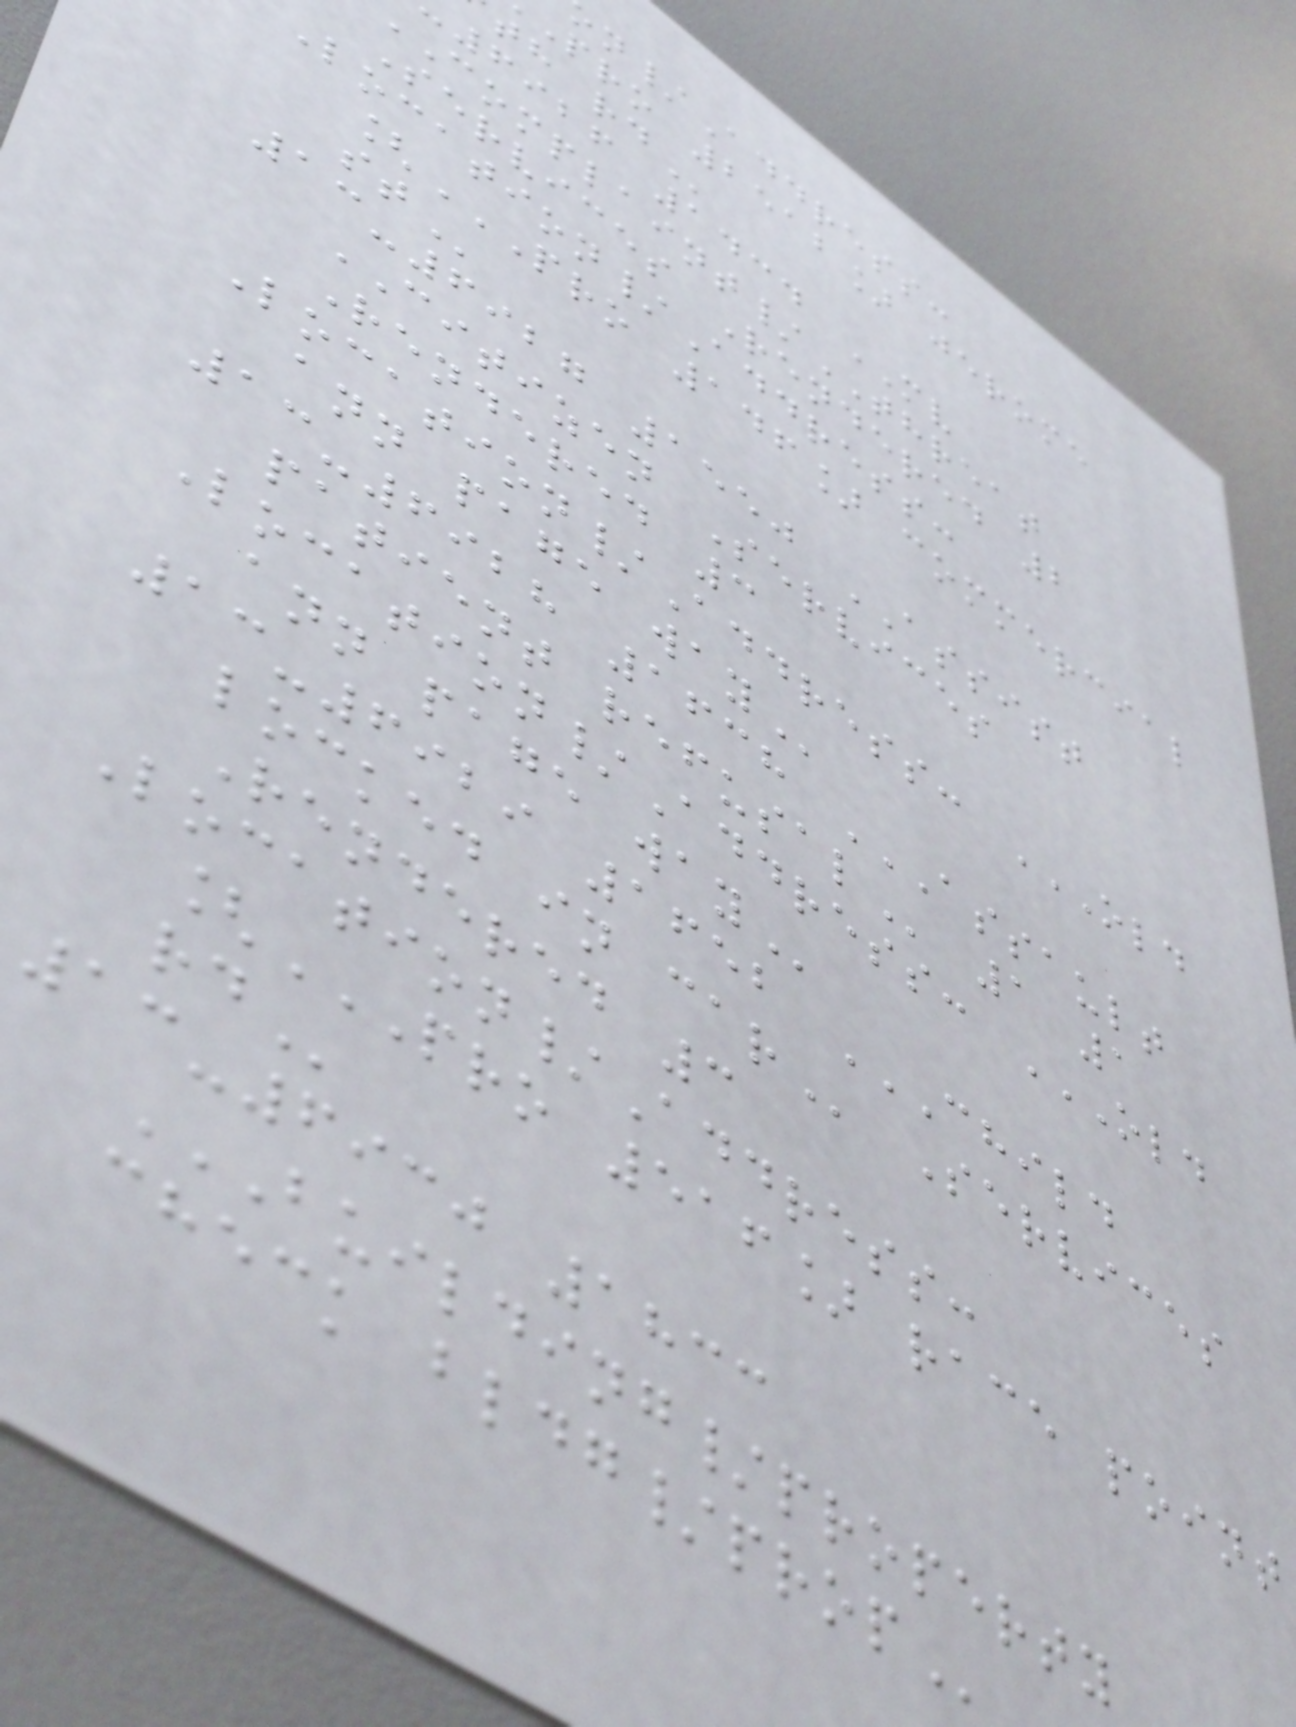n/Address:
pro 2512] jerome
6926 1434 MV
/THREAT
Services Rendered 2
Location/Address:
[PRO 146] COMMERCIAL
13-6927 1550 ASSIST
CITIZEN Services
Rendered 3
Location/Address: OLD
ann page
13-6928 1638 ASSAULT
patient
Location/Address: OLD
ann page
13-6929 1652 CHILD
locked in
Rendered 3
Location/Address:
[PRO 516] RACE POINT
13-6930 1833
BUILDING/PROPERTY
check
